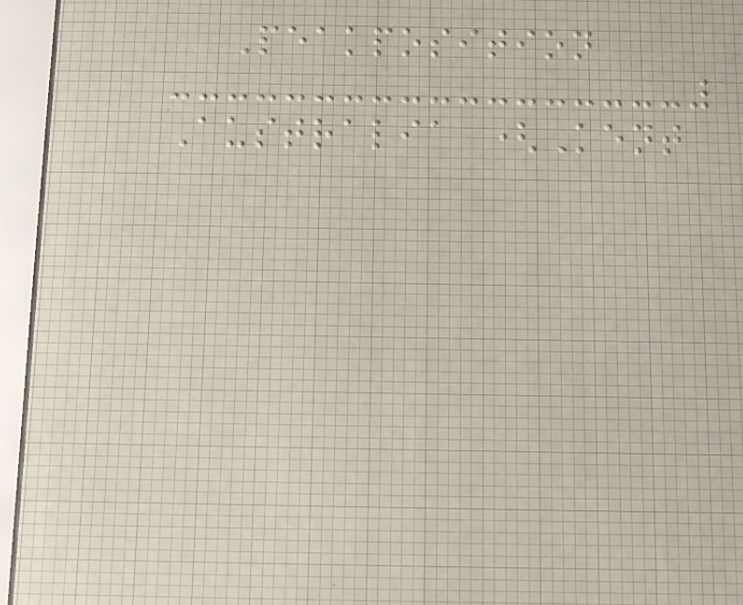Peakposition
Australia (Kent
